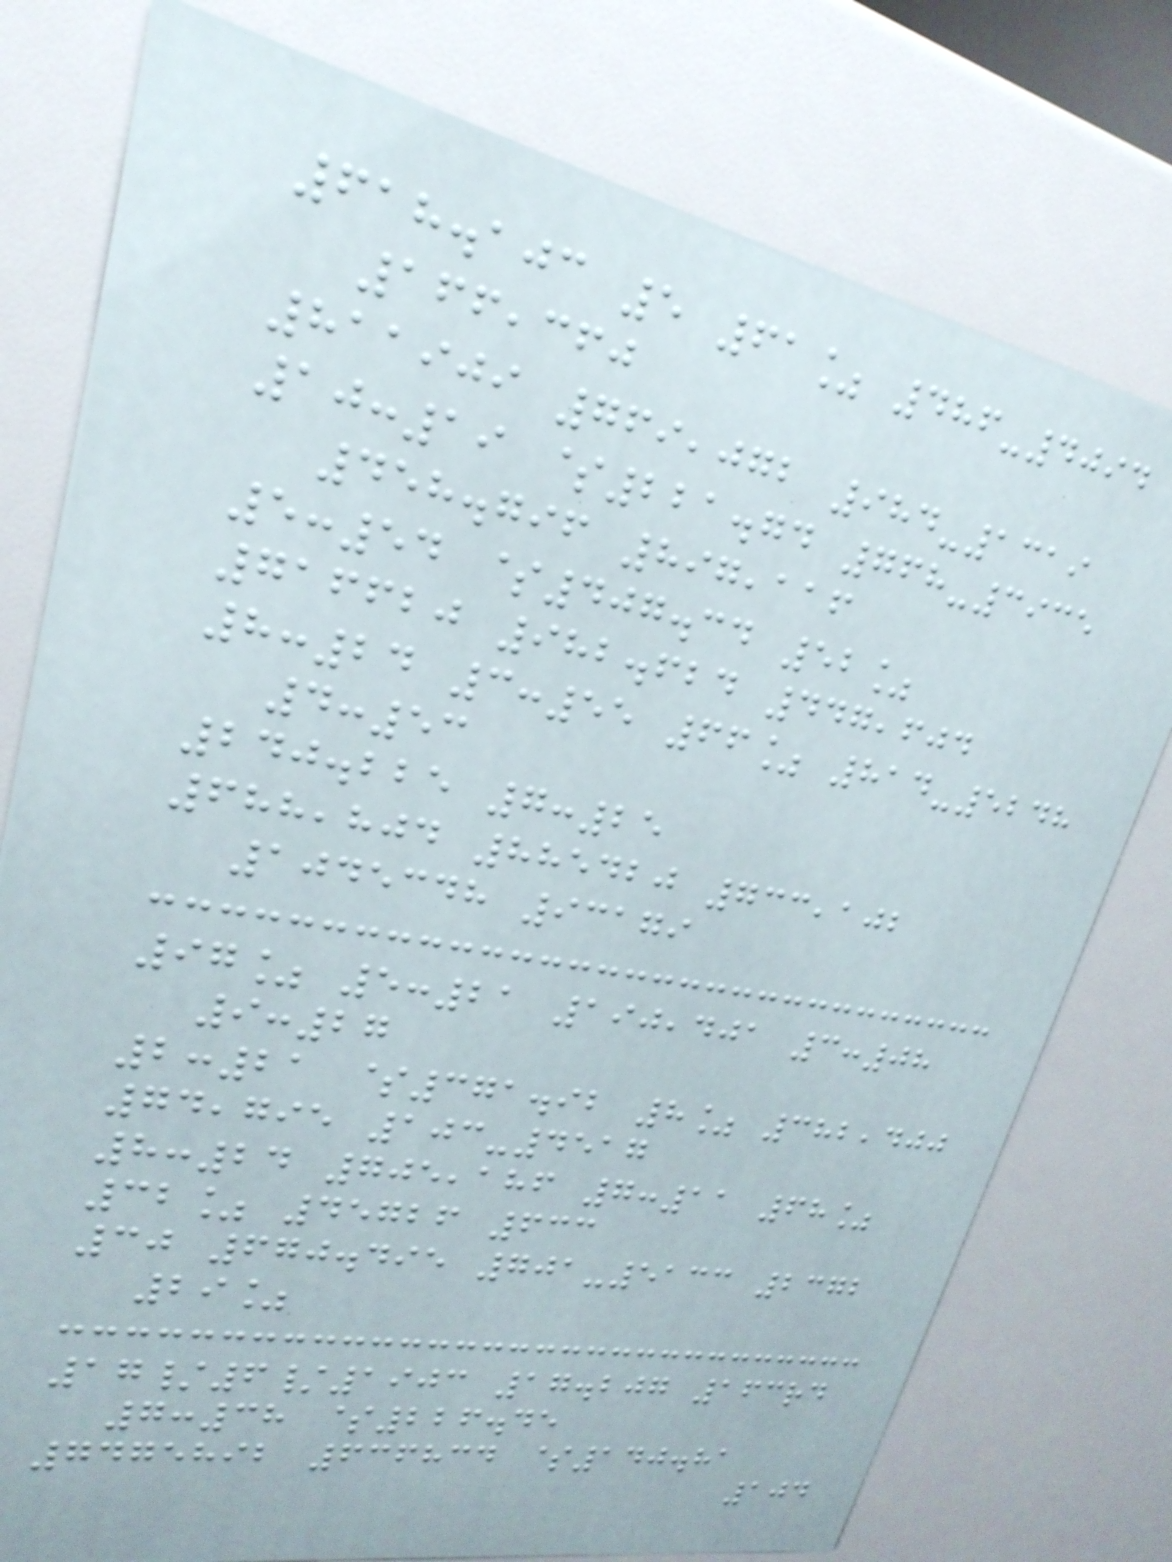618.103 5 61% 486-4094
166,360
811909 769,072 984-1319
10:19 $221.74 768-3935
458.796 897,116
5:54 $407.34 52%
716620 982.624 447,604
8:24 3:55 66% 814-5248
4:53
240.225 7:25
688,804 885420 733,102
1045348 93179
97% 5:21 190,401 3:08
9:27
2:21 $371.92 8% 382,400
74,795 103-4517
8:24 705,186 7:11 68%
32% 45726 633
30 670.495 701-5133 2372
29%
17/6/1903 17.207 163rd
7:38 $226.45
7475892 636834 $140.81
104
